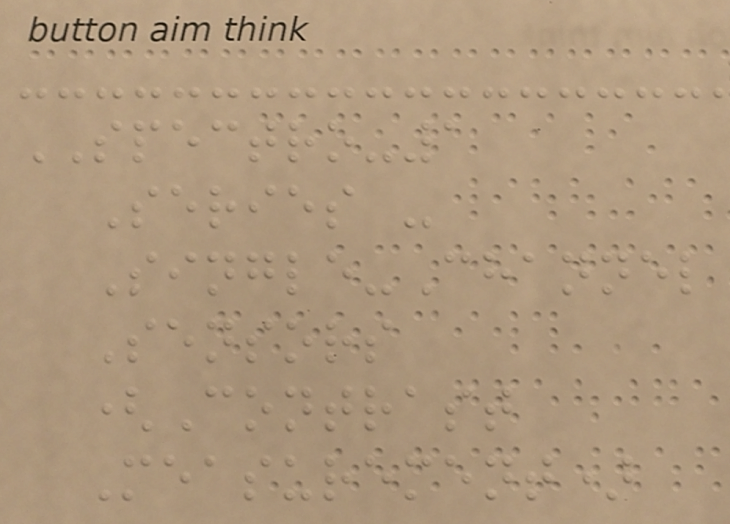SPECTRO-1
Series -
Single-Channel
Sensors
(Contrast
Measurement)
